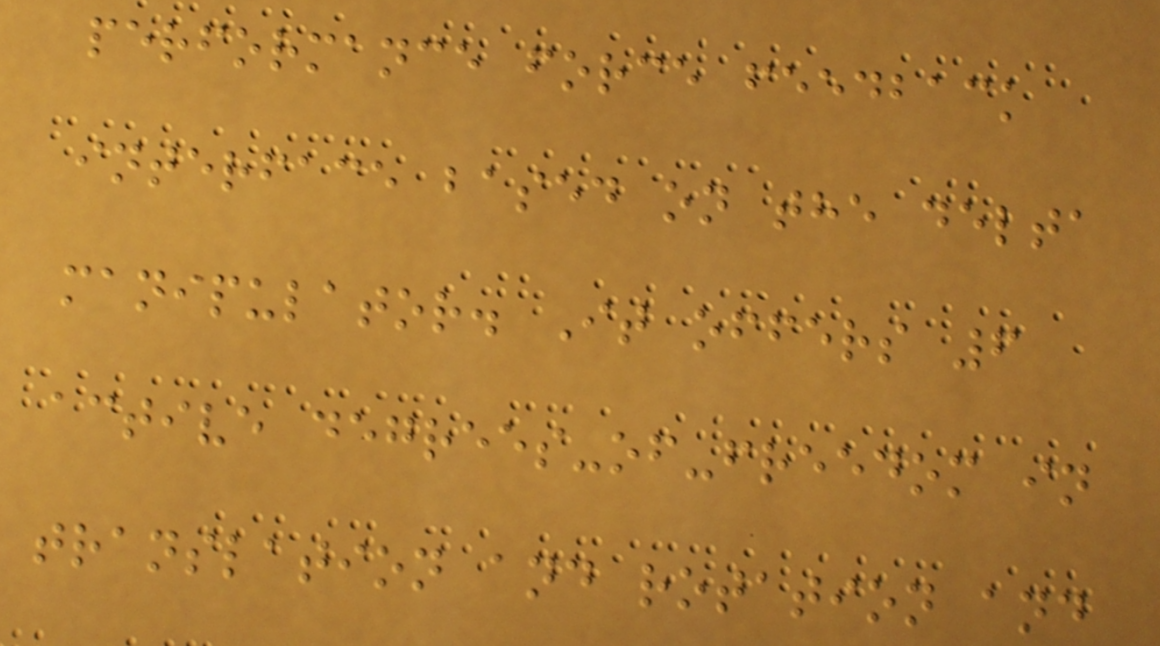performance force feedback
interface based on the delta
manipulator. It offers 6
active degrees-of-freedom in
translation and rotation and
